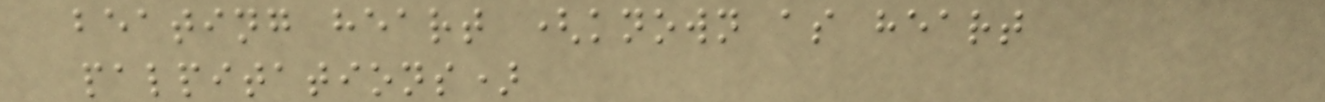beating heart (known as heart
palpitations)
